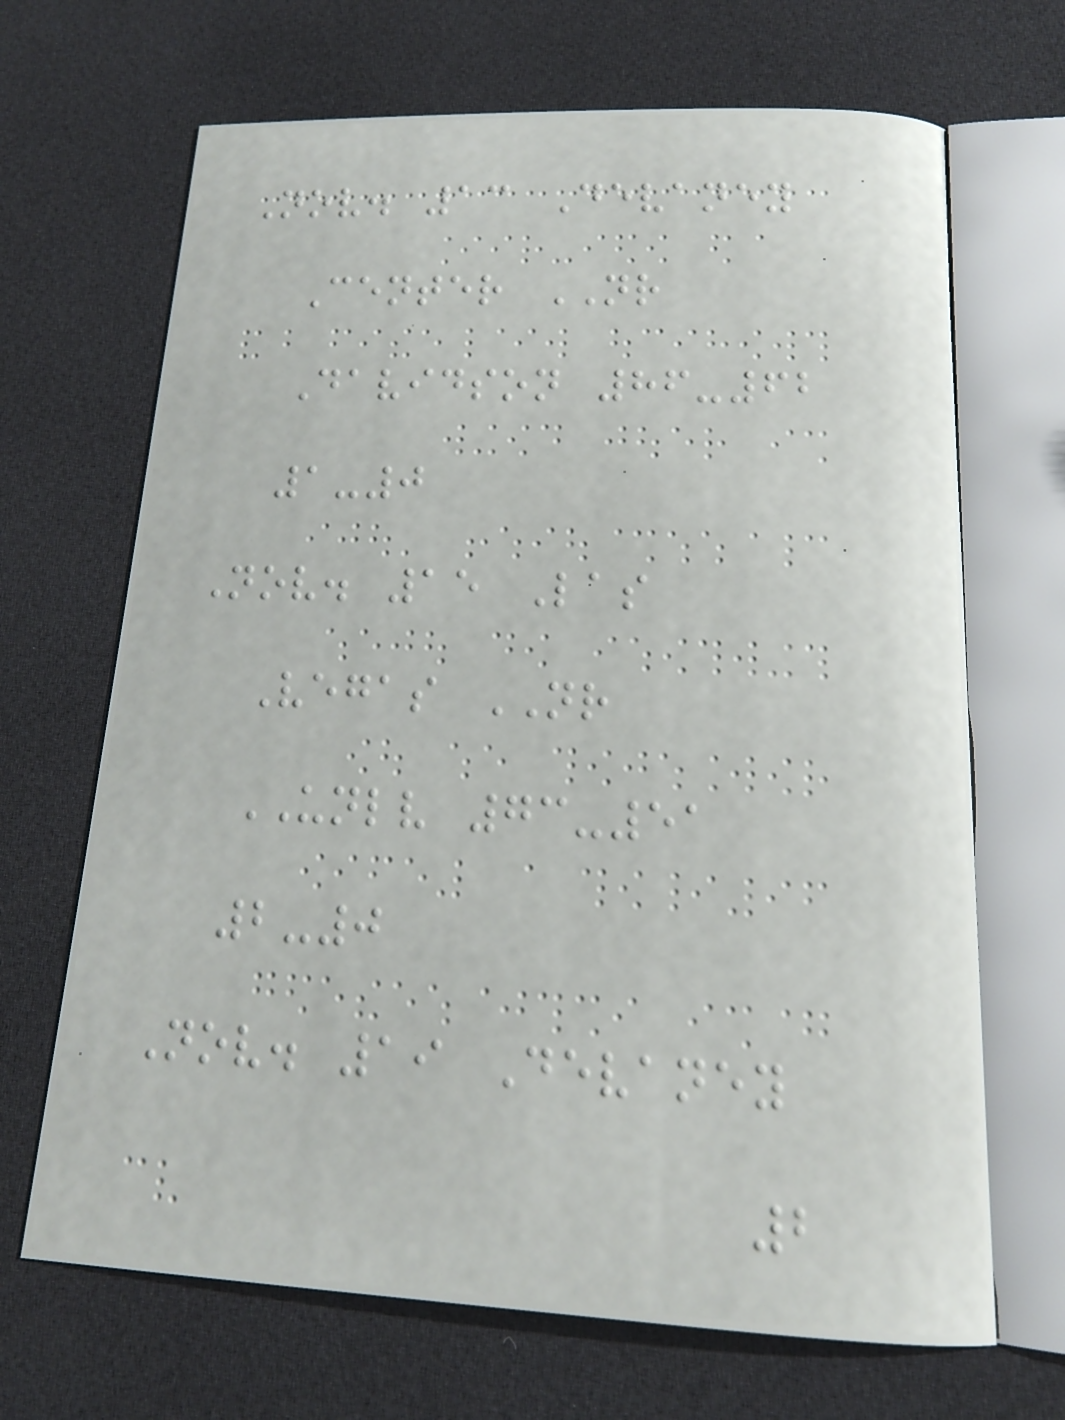Nov. 13 Devaney
Center NR
Davidson 86-62
1-0
Nov. 15 Las
Vegas NR
UNLV 73-51
2-0
Nov. 19 Devaney
2
